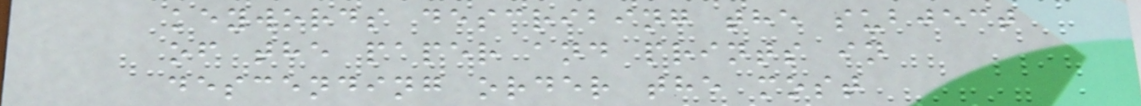keywords describing the subject
of the paper and prints in
descending order the most
